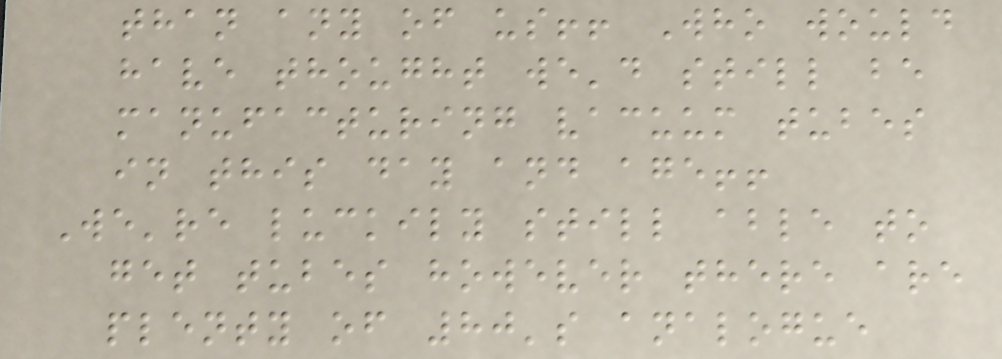than any of us!! Who would
have thought we'd still be
manufacturing vacuum tubes
in this day and age!!
We're luckily still able to
get tubes however there are
plenty of 80's analogue
